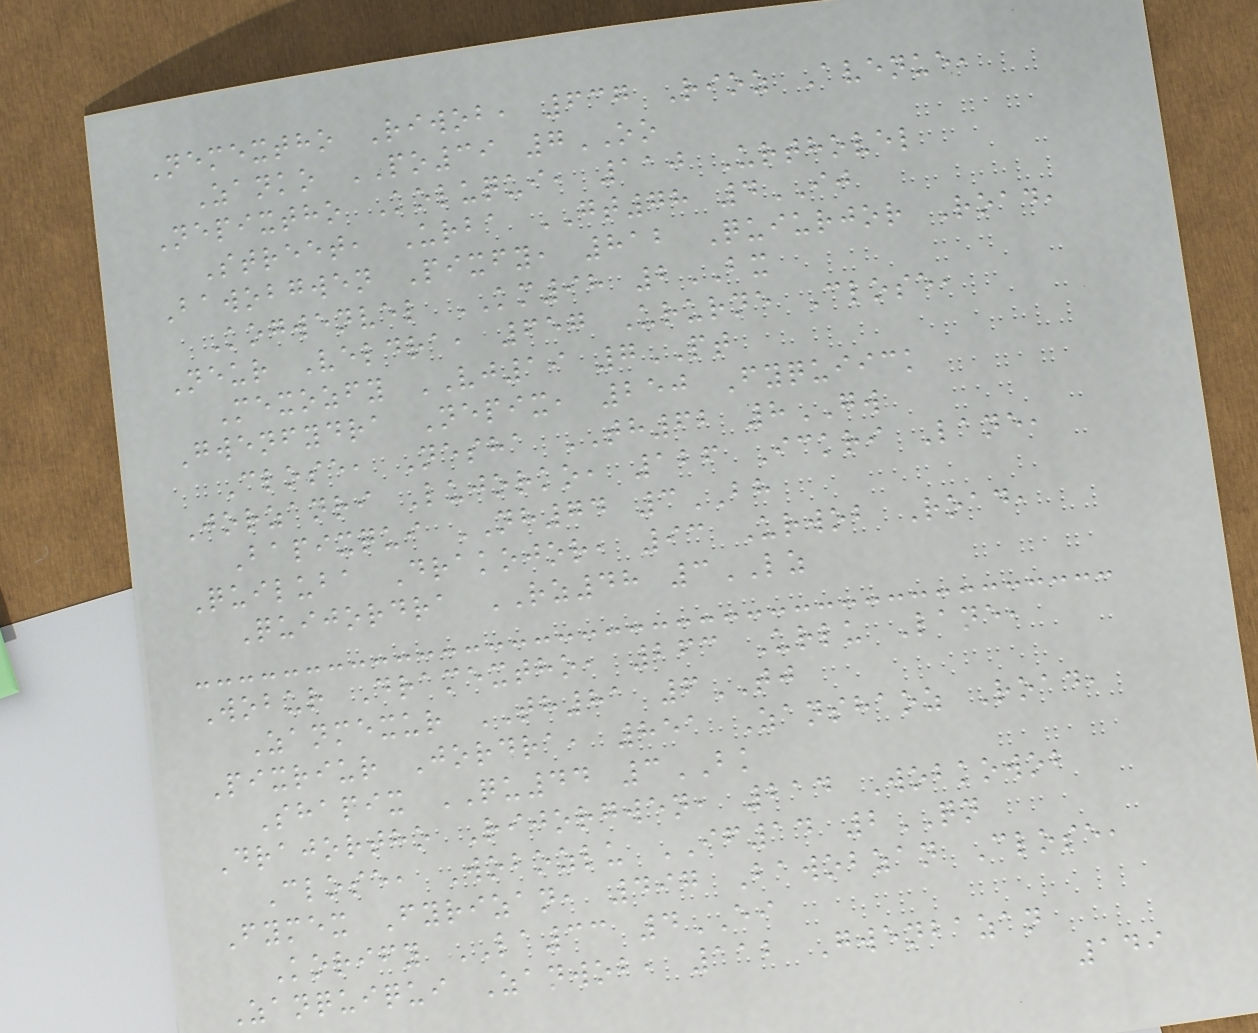Nemextho Riwob, 637 Rioz Avenue,
Zanko PO39 7OO
Nepixtho Koluqui, 110 Urthovel
Street, Urba GT78 4IJ
Bawobgwen Pixfy, 812 Quiurjor Road,
Kogwenvel KM98 2BX
Neur Veldra, 657 Ururne Close,
Mexozfy VJ19 7PT
Gwenfydra Nepix, 250 Fyquiick
Close, Nesha TH62 8GW
Jorzanri Lujorko, 126 Ickri Lane,
Bapixqui NH74 3BH
Quiluba Drakojor, 93 Urwob Road,
Quijordra RZ48 3LZ
Wobur Dramextho, 263 Urlu Lane,
Zanmexur TH81 6TJ
Pixriur Jordra, 851 Zanshaoz Road,
Shapix QU44 3BK
Drajortho Rijorgwen, 214 Wobkowob
Close, Wobozlu IF14 2QN
Fymex Fyrizan, 497 Bawobzan Close,
Korify LA33 4EI
Zanquiqui Zanwob, 112 Gwenbazan
149
